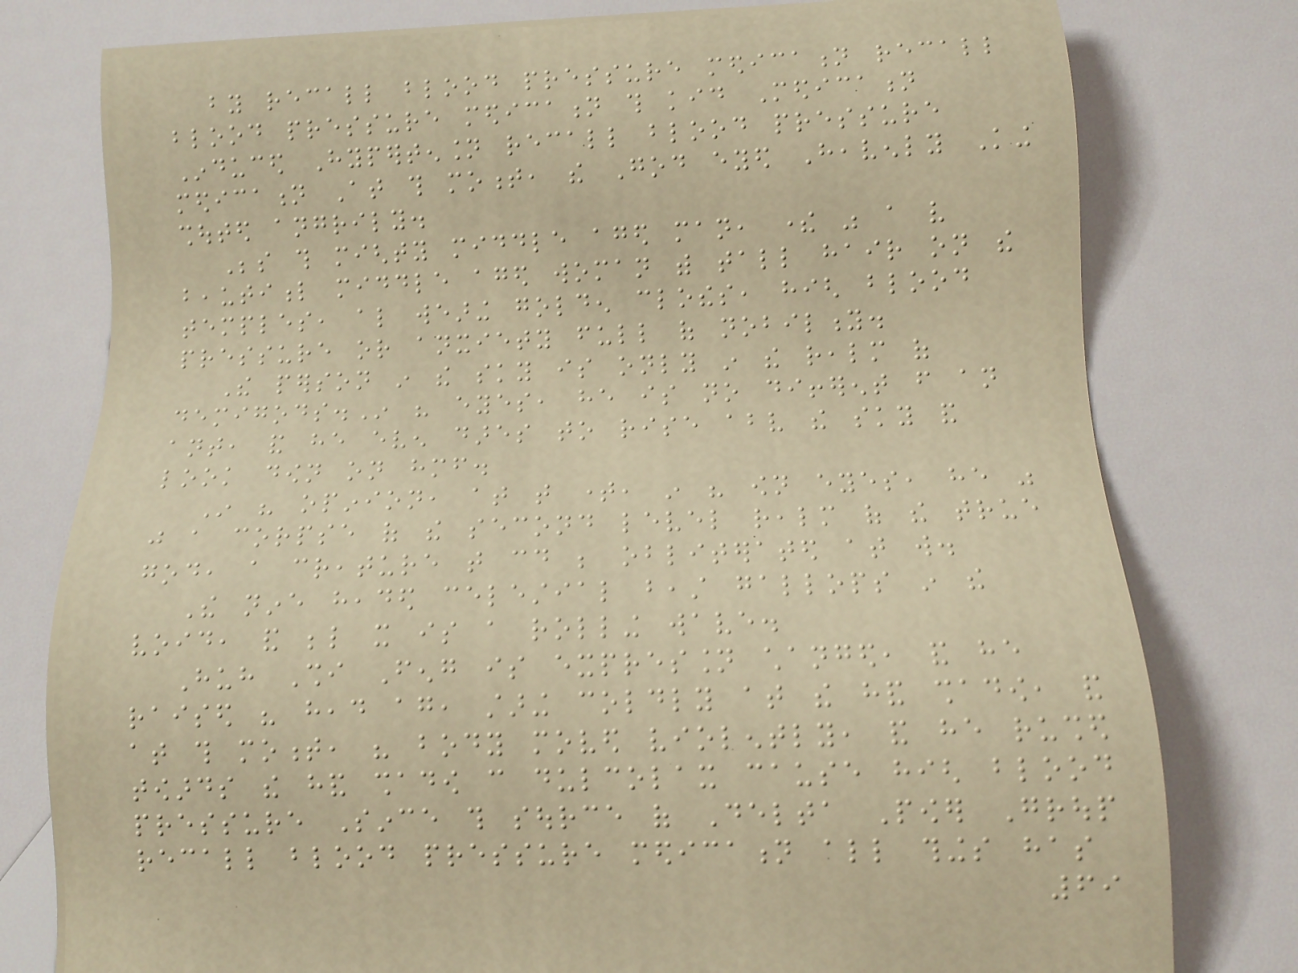by recall blood pressure medication recall
blood pressure medication this kid Medication
Induced Hypertension recall blood pressure
medication At this moment, the God eyed Heavenly King
shouted angrily.
Beside this mighty middle aged man, there was a very
beautiful middle aged woman with tall hair on the
temples, also wearing golden clothes, high blood
pressure or anxiety full of nobility.
The person in the sky is only in the realm of
demigods.In his eyes, he is no different from an
ant, and he even dares to rise above the sky and
look down on himself.
In his opinion, at that time, in his own eyes, he was
just a corpse of the second level realm of the true
god, a creature that could be obliterated at will.
The nine headed celestial beast gallops in the
void, and below it is a rolling wave.
Huh Shi Feng is expression changed, and he
raised his head again, staring coldly at the hand shadow, and
at this moment, his body moved violently, and he rushed
towards the hand shadow can dulcolax cause high blood
pressure Since this source of Delta Power Group
recall blood pressure medication all things has
69
